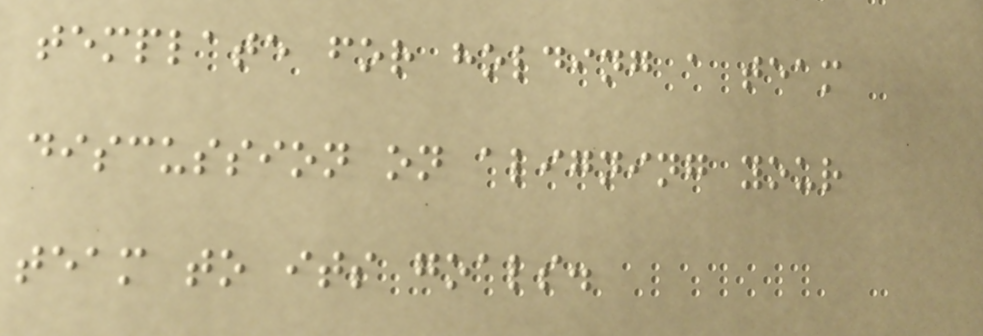template for holding a team
discussion on aligning your
team to its goals.
